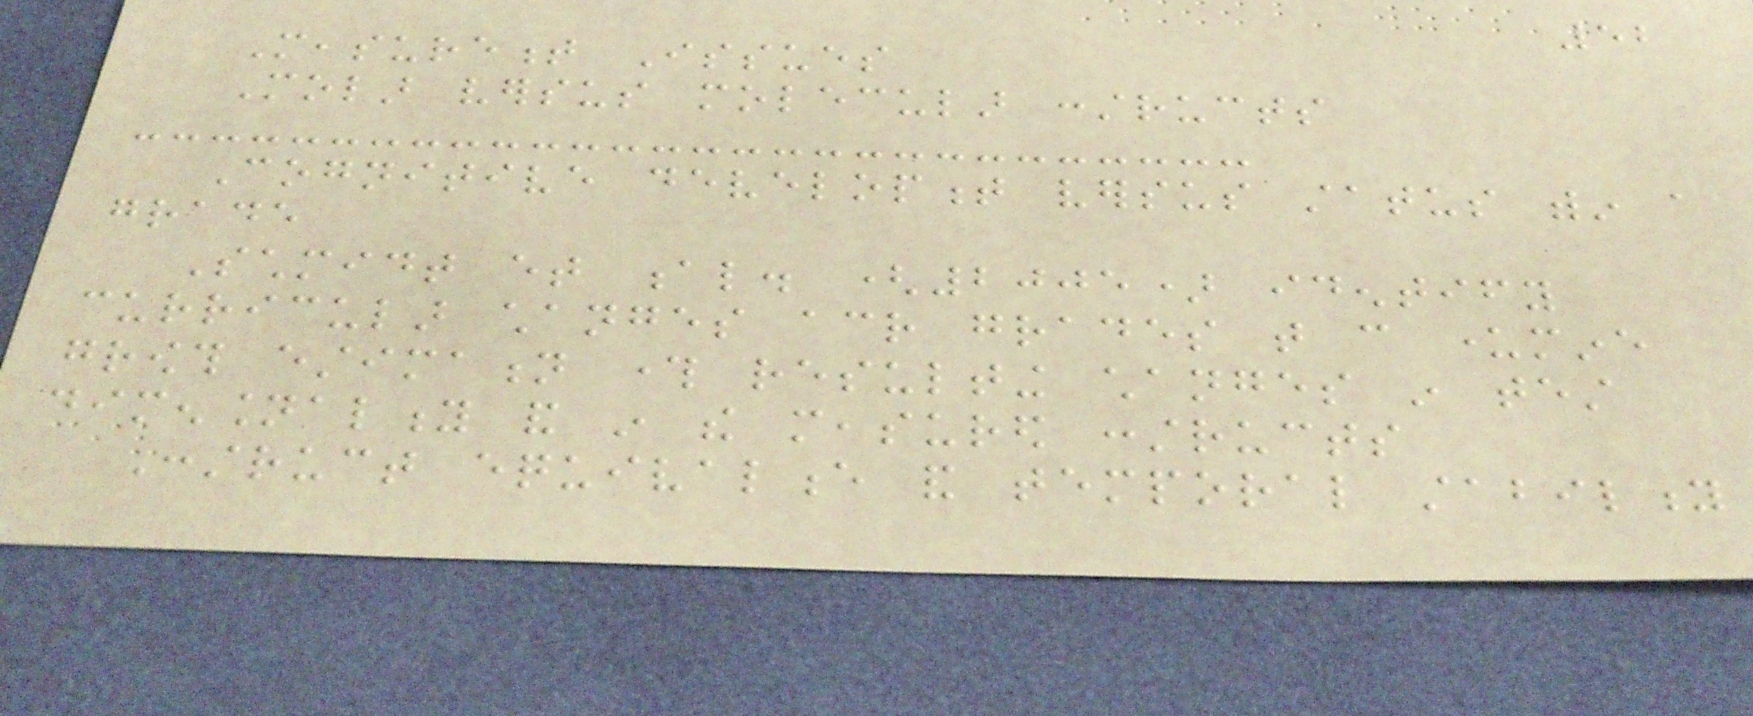52
Measurement Issues
Molar versus molecular constructs
Cognitive development versus status within a
grade
Schmidt et al. (2005) identify
curricular changes across grades that can undermine
growth estimation through resulting changes in test
dimensionality and in the measured constructs
Construct equivalence and temporal stability
